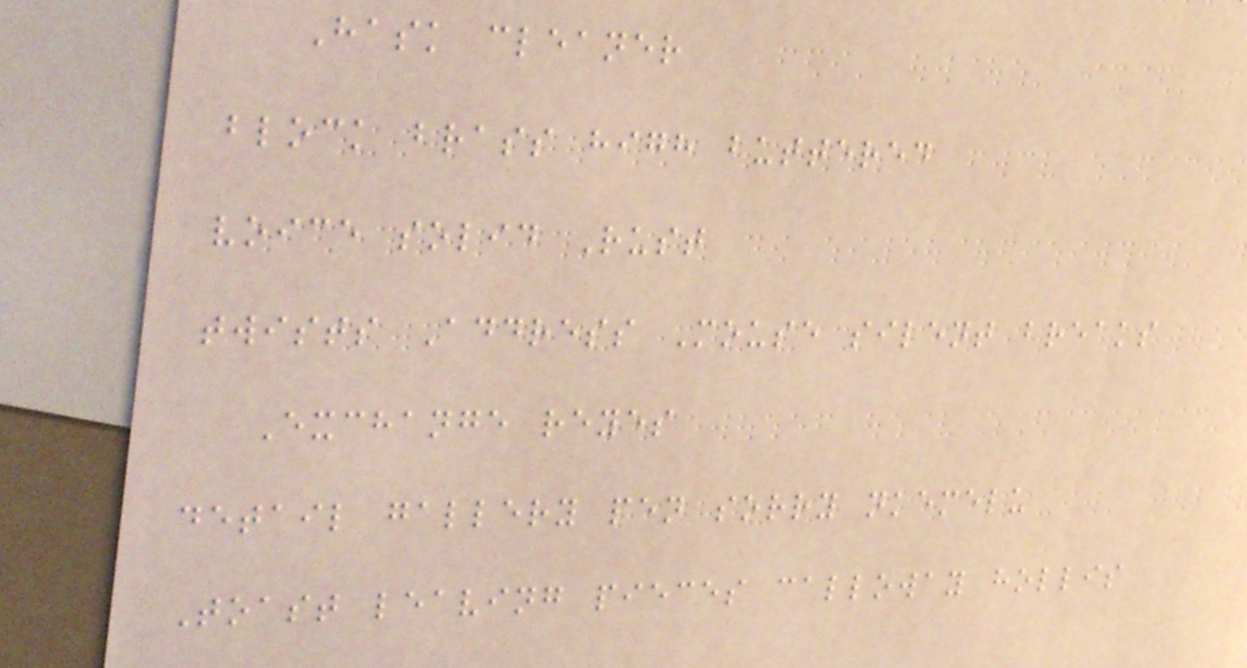Hask cleaner
block brass high buttered
voice solid Rust
twists Address Mouse silent breaks
Exchange reyes
detail gallery pen sorry nkemelu
Toast leaving pieces calloway hollis
